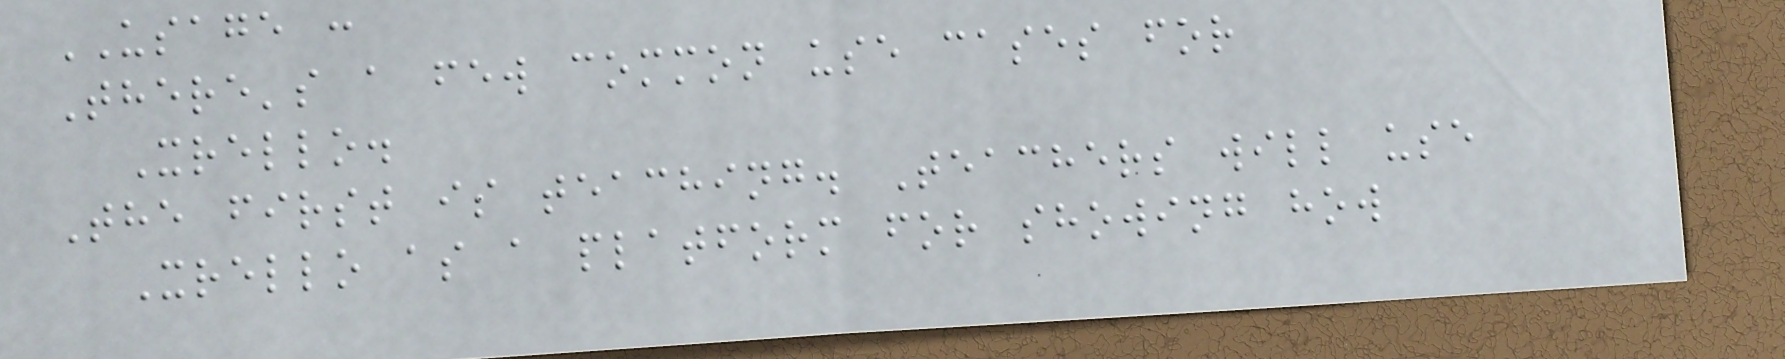USAGE :
There's a few common use cases for
Xrello.
The first is teaching. Teachers will use
Xrello as a platform for showing how
